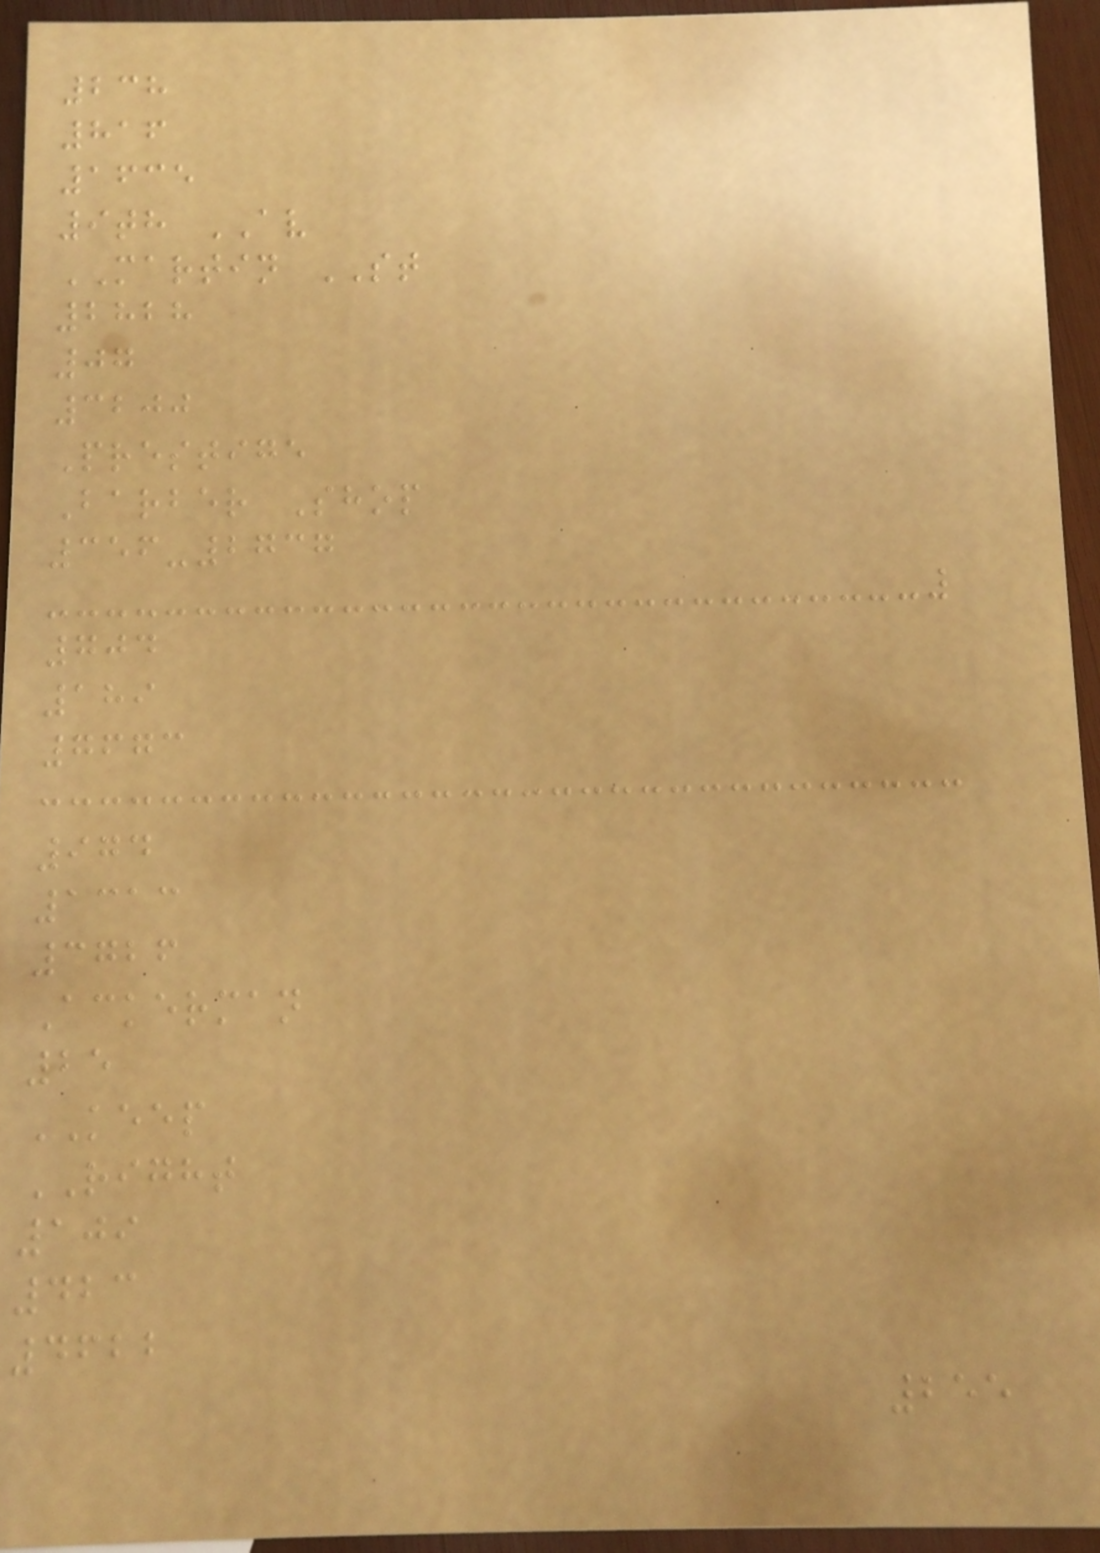238
816
1635
9th AV
MARTIN ST
2828
07
3200
Prestige
Barber Shop
356-2737
704
189
7673
974
1313
3726
Ackerman
25
KEEP
RIGHT
109
423
4622
255
